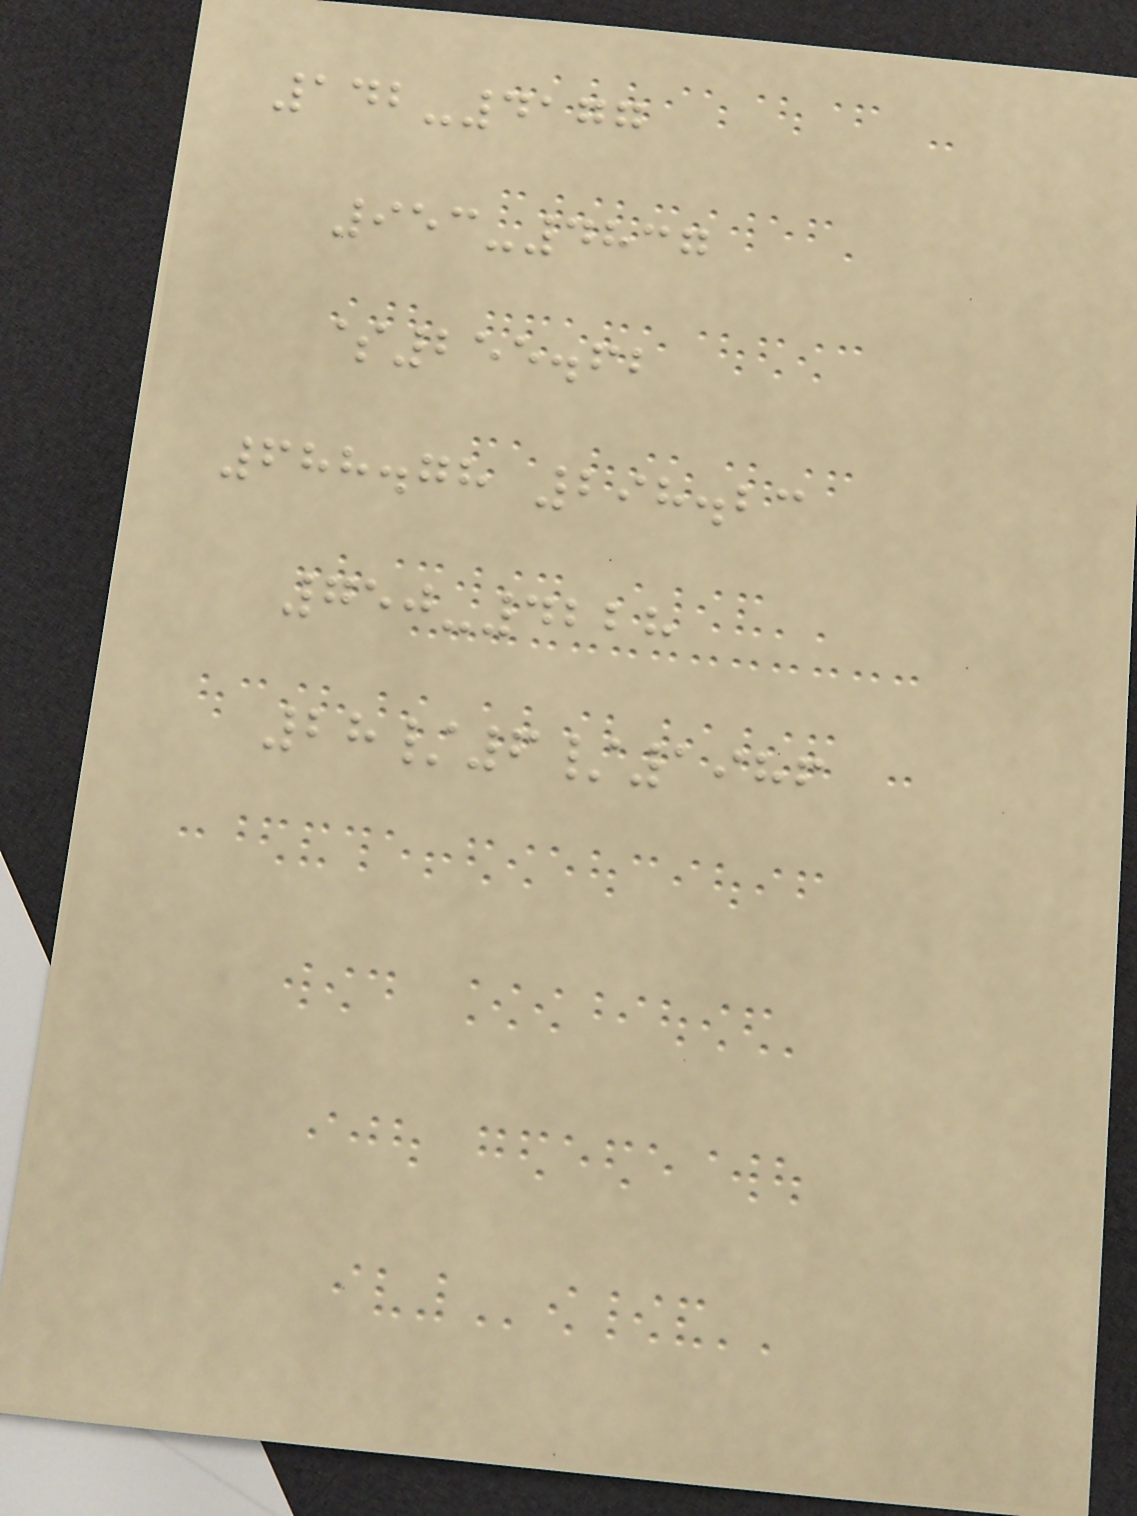142-4177
953-4837
$255.62
688.78 298.23
750-4228
28/6/1986
